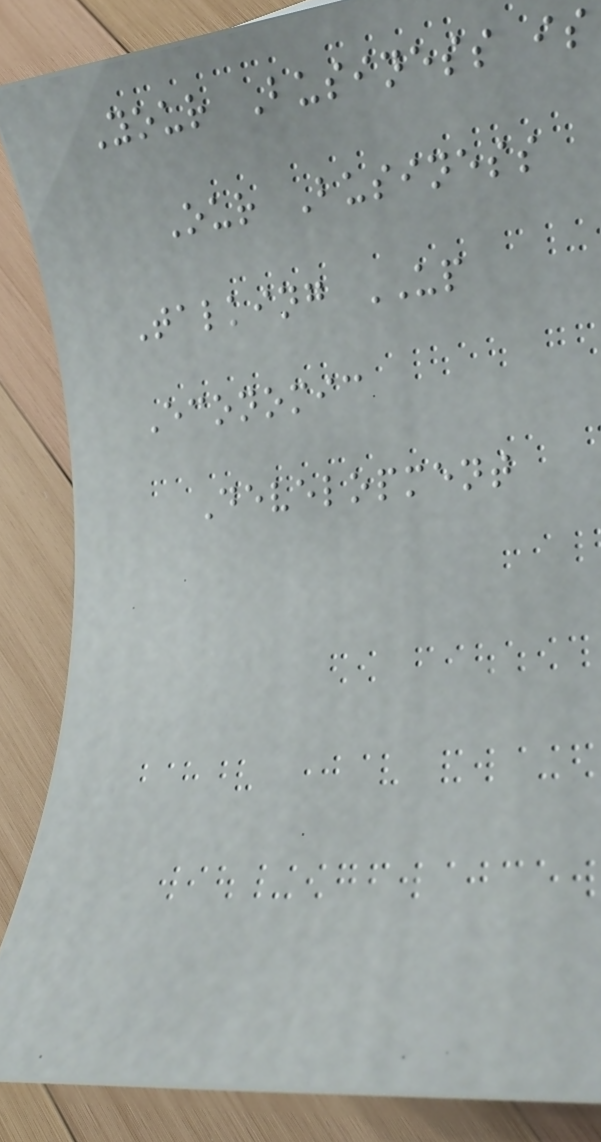Your Business is
Our Business
Talking UP
Economic
Development
